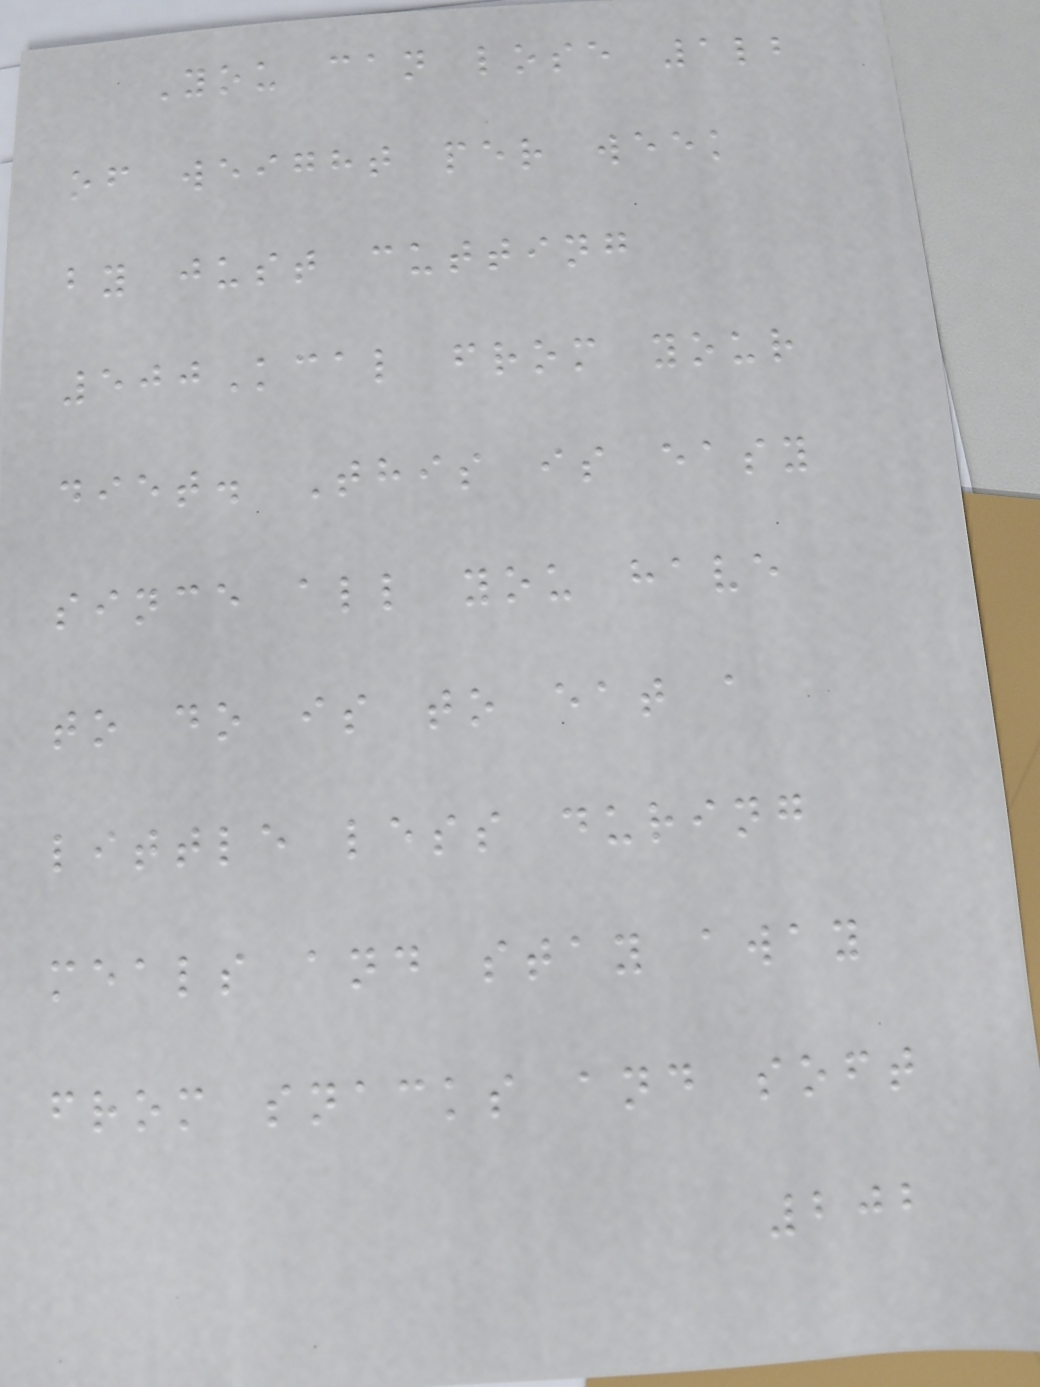You can lose 1lb
of weight per week
by just cutting
500Kcal from your
diet. This is easy
since all you have
to do is to eat a
little less during
meals and stay away
from snacks and soft
202
